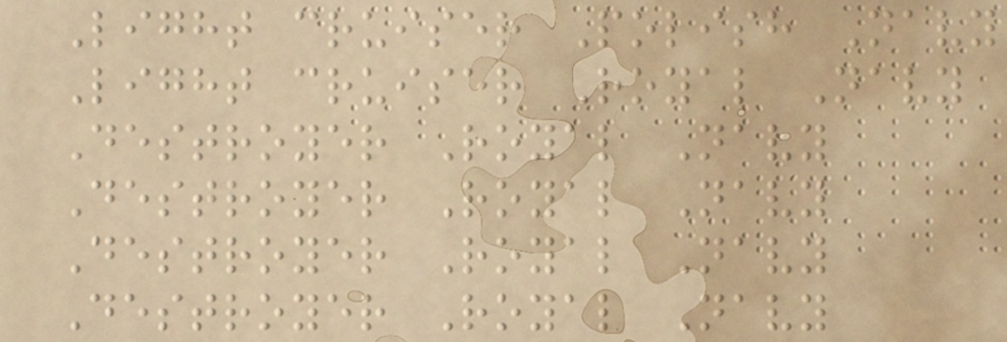Light cruiser Polish Navy
Light cruiser Royal Navy
Destroyer Royal Navy
Destroyer Royal Navy
Destroyer Royal Navy
Destroyer Royal Navy
